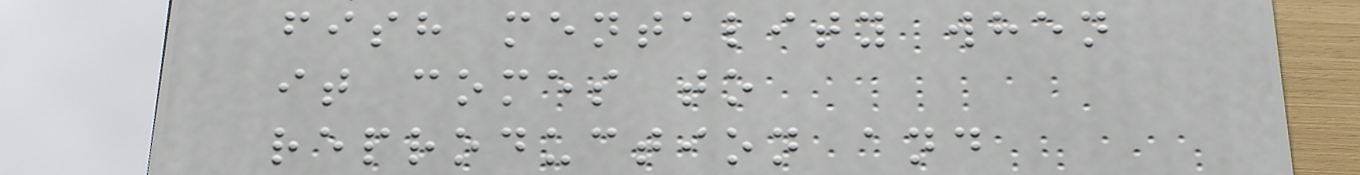fish mentality when
it comes to
reproduction and
